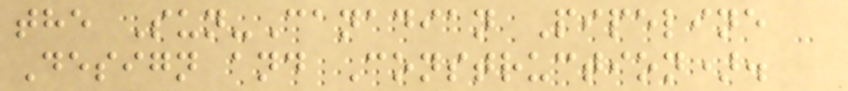the Sun-Canadian Pipeline
Design and Construction).
